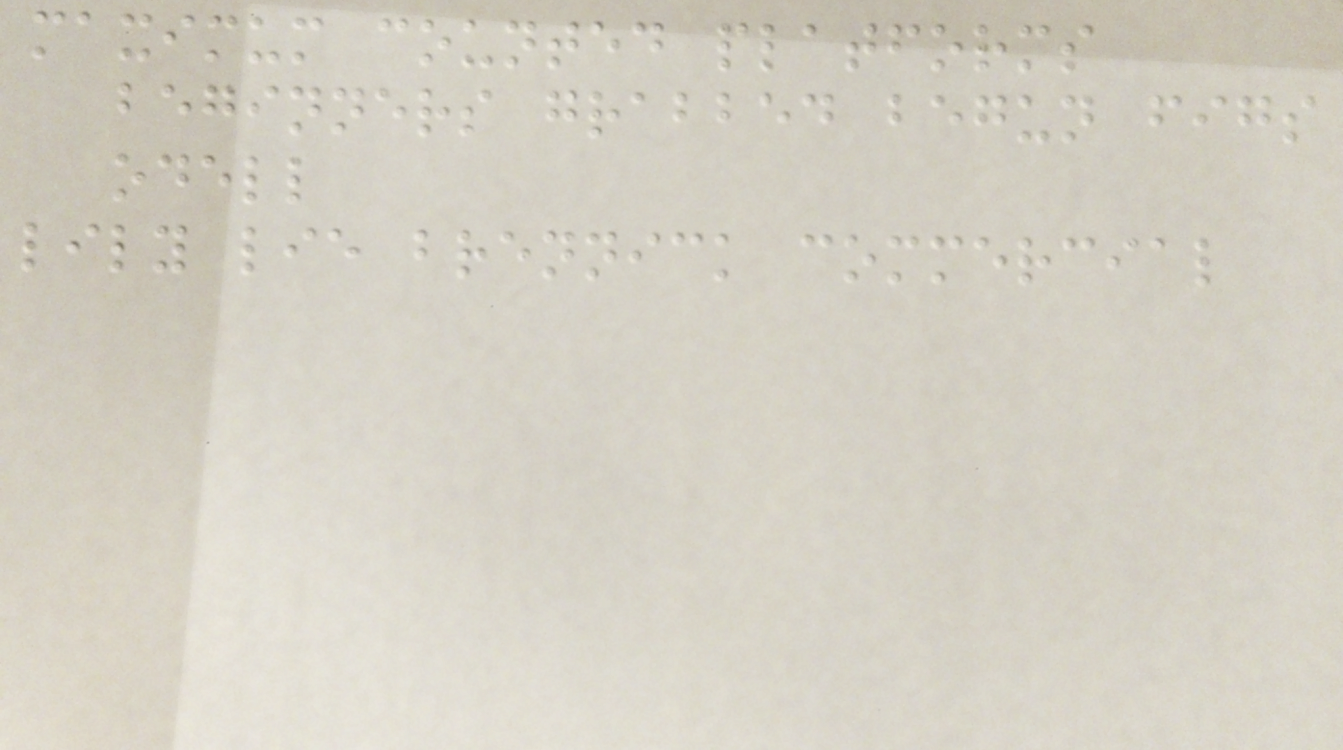maximum counted platforms
beginners grabbed begun figs
odell
lily lie brennick commercial
